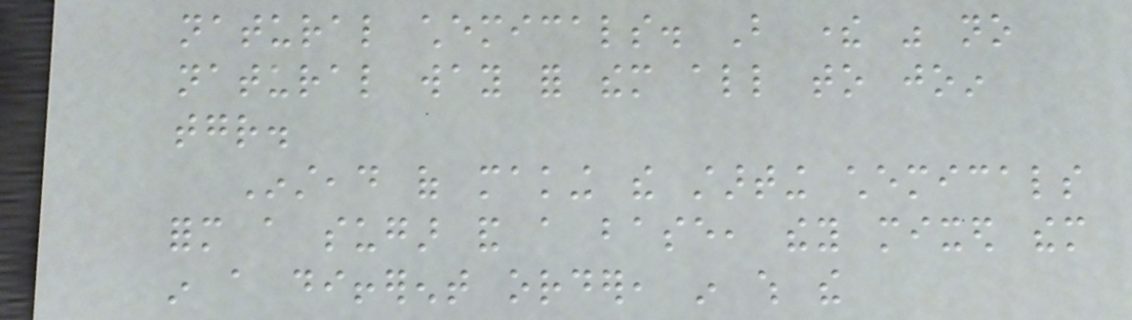natural chemicals. But there was no
natural way for them all to join
together.
Instead of making the starting chemicals
form a sugar and a base, they mixed them
in a different order, in which the
